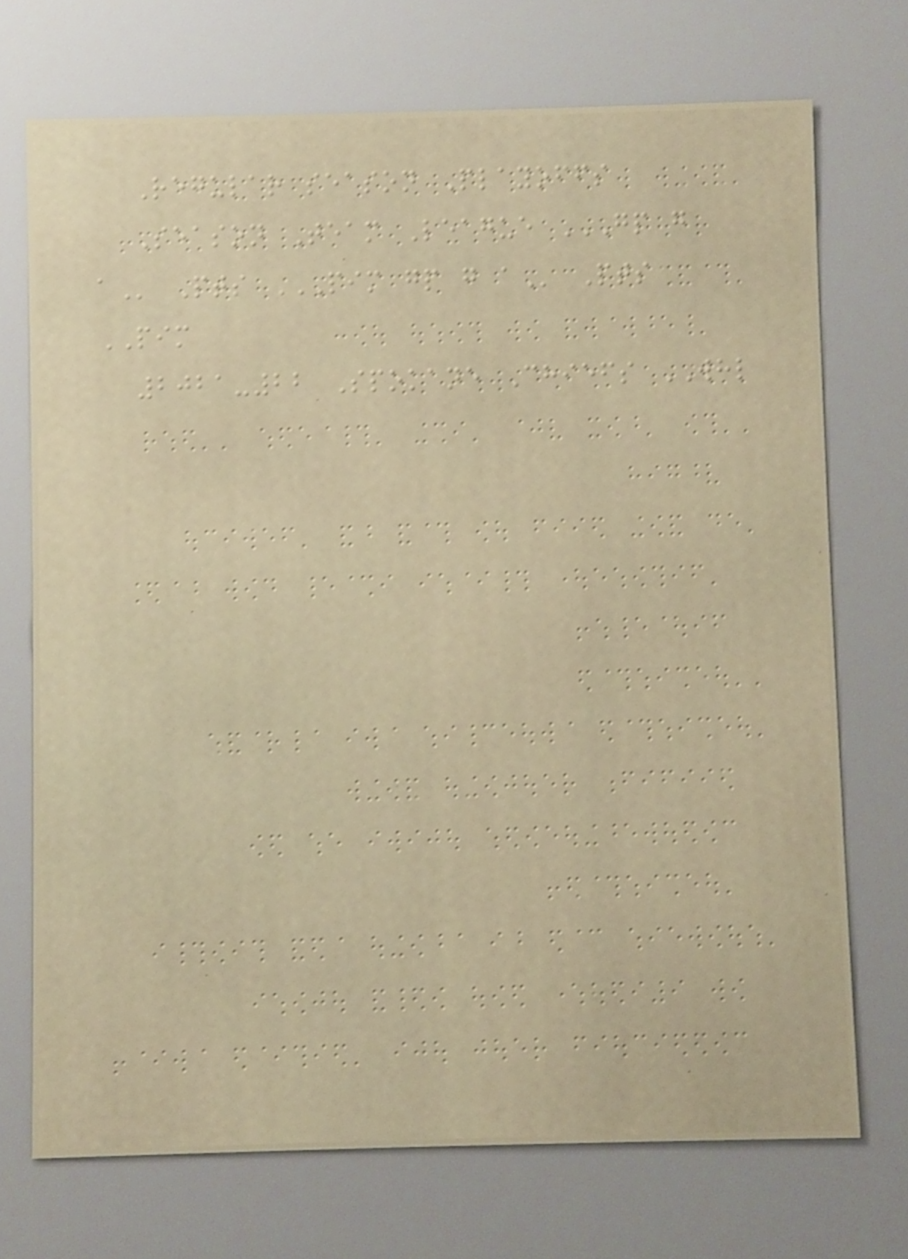Regular season Playoffs
Season Team League GP G
A Pts PIM GP G A Pts
PIM
2021-22 Spokane Chiefs WHL
